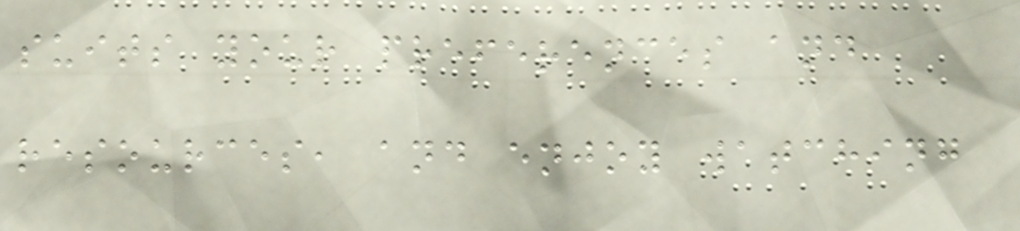suits your preferences and
resources, and enjoy watching
